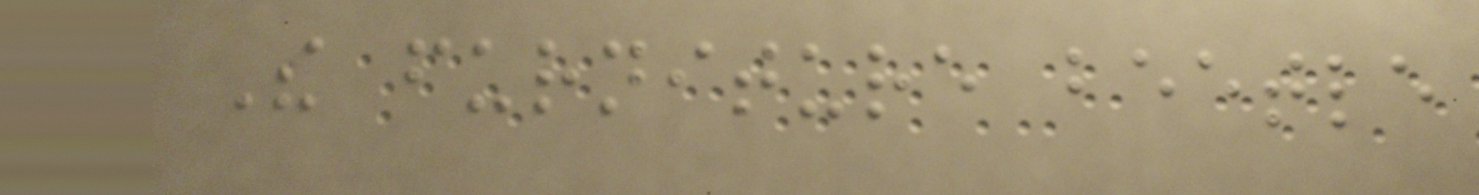The furniture beetle
